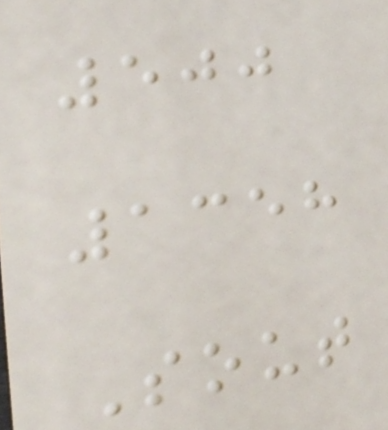500
1358
Sout
